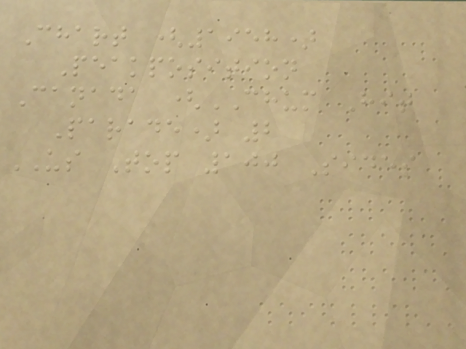Chart (1958)
Peakposition
Canada (CHUM Hit
Parade) 2
US Top 100 Sides
